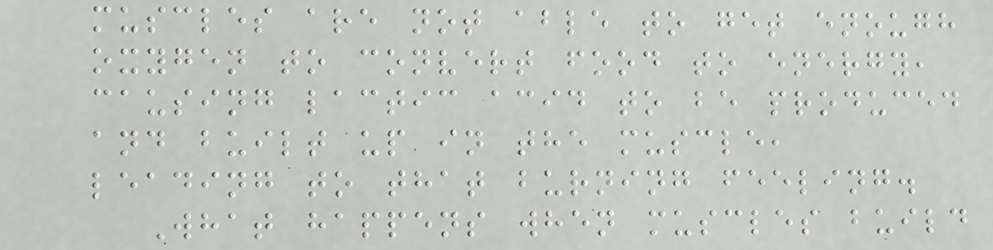muscles are not able to get enough
oxygen to convert food to energy,
causing lactic acid to be produced
and built up in the muscle,
leading to that burning feeling.
What happens when muscles build
